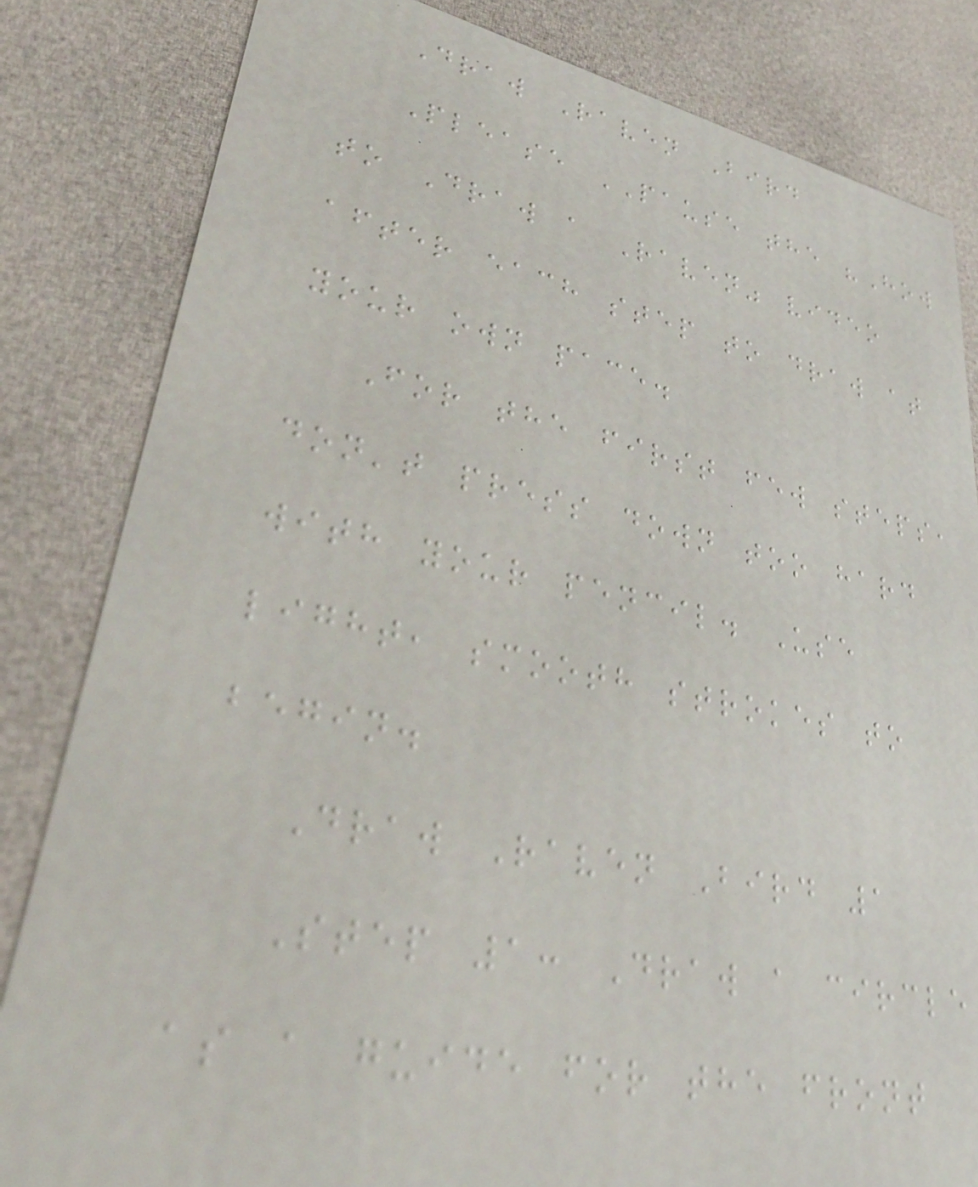Draw Raven Bird
Please PAUSE the "How
to Draw a Raven" video
after each step to draw at
your own pace.
For the first few steps,
don't press down too hard
with your pencil. Use
light, smooth strokes to
begin.
Draw Raven Bird 1
Step 1: Draw a circle
as a guide for the front
